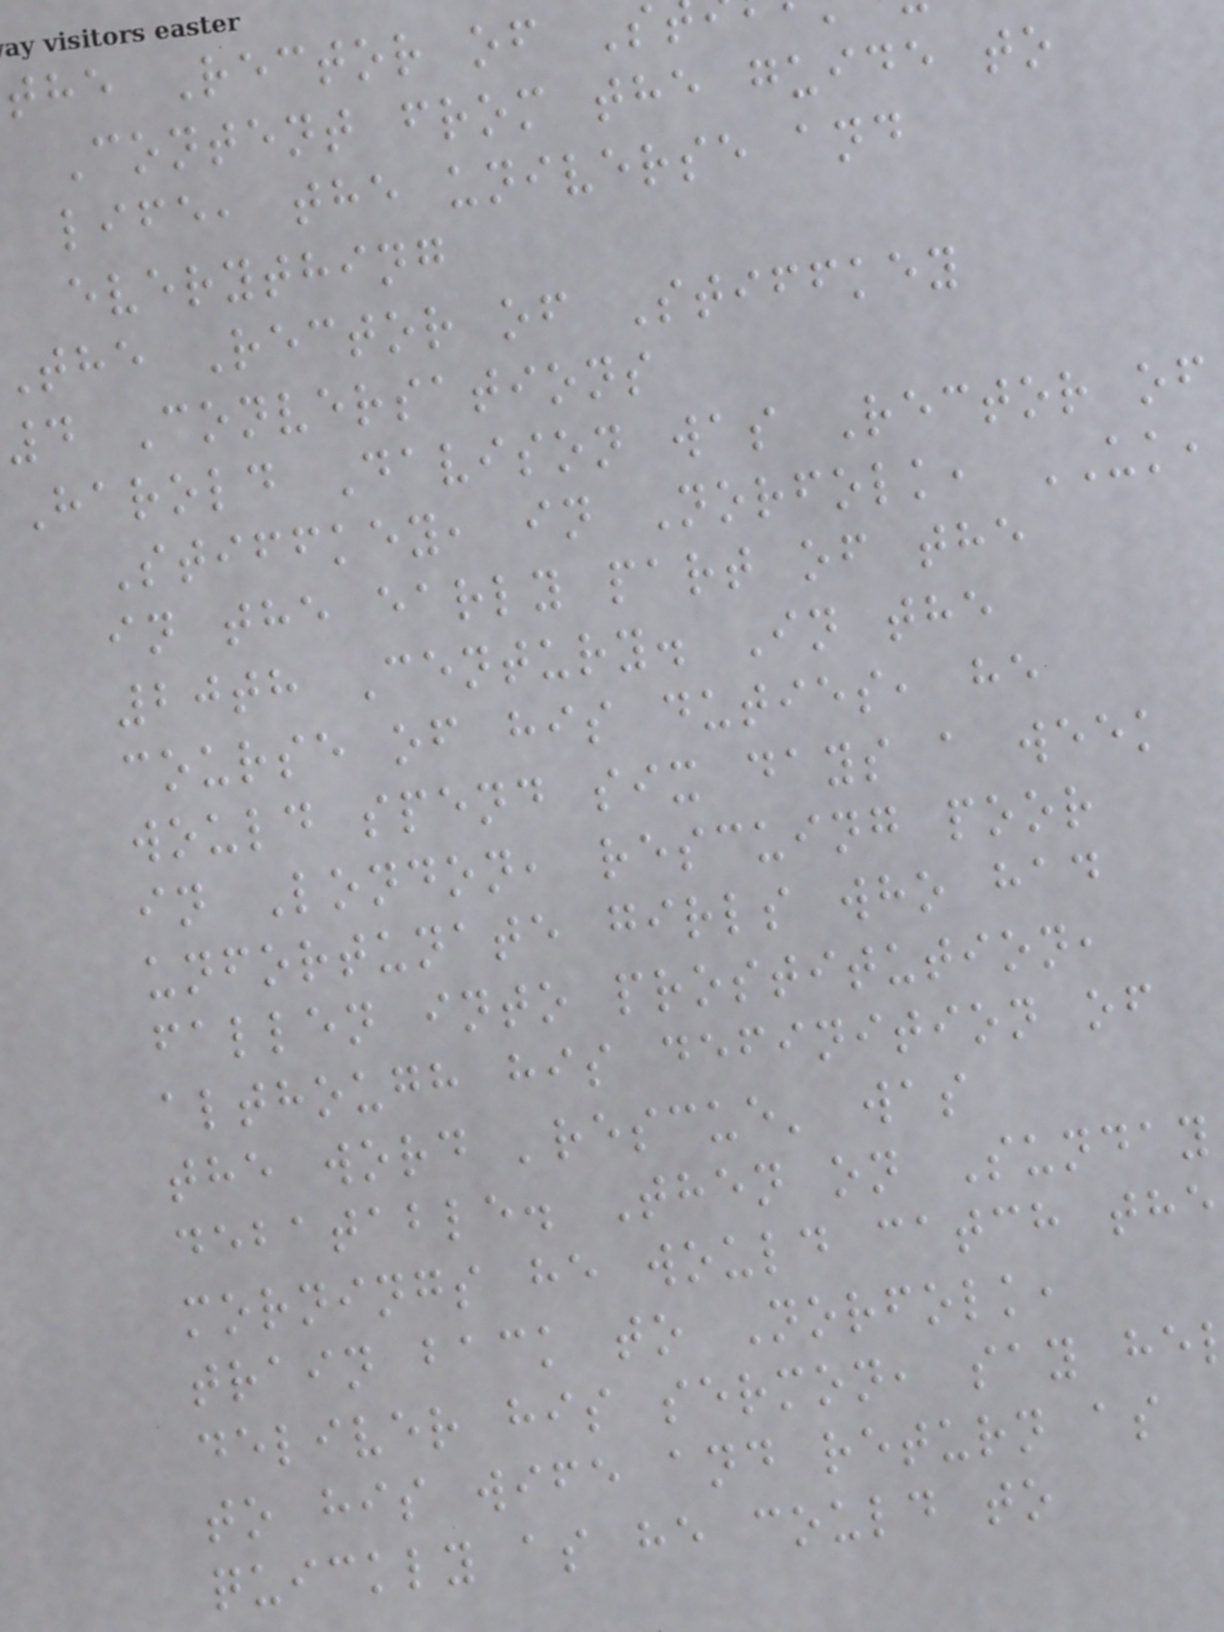the Rector of S
Content from the guide to
life, the universe and
everything
the Rector of Stiffkey
4 Conversations
Harold Davison was Rector of
Stiffkey, in Norfolk, UK,
in the early part of the
20th Century. In the
course of his duties, he
would spend six days a week
in London, rescuing poor
unfortunate girls who had
fallen into prostitution,
although his definition of
the word 'rescue' was
debatable. Then on Sunday
mornings he would catch the
train back to Norfolk,
deliver his sermon, say he
to his wife and return as
quickly as he could to
